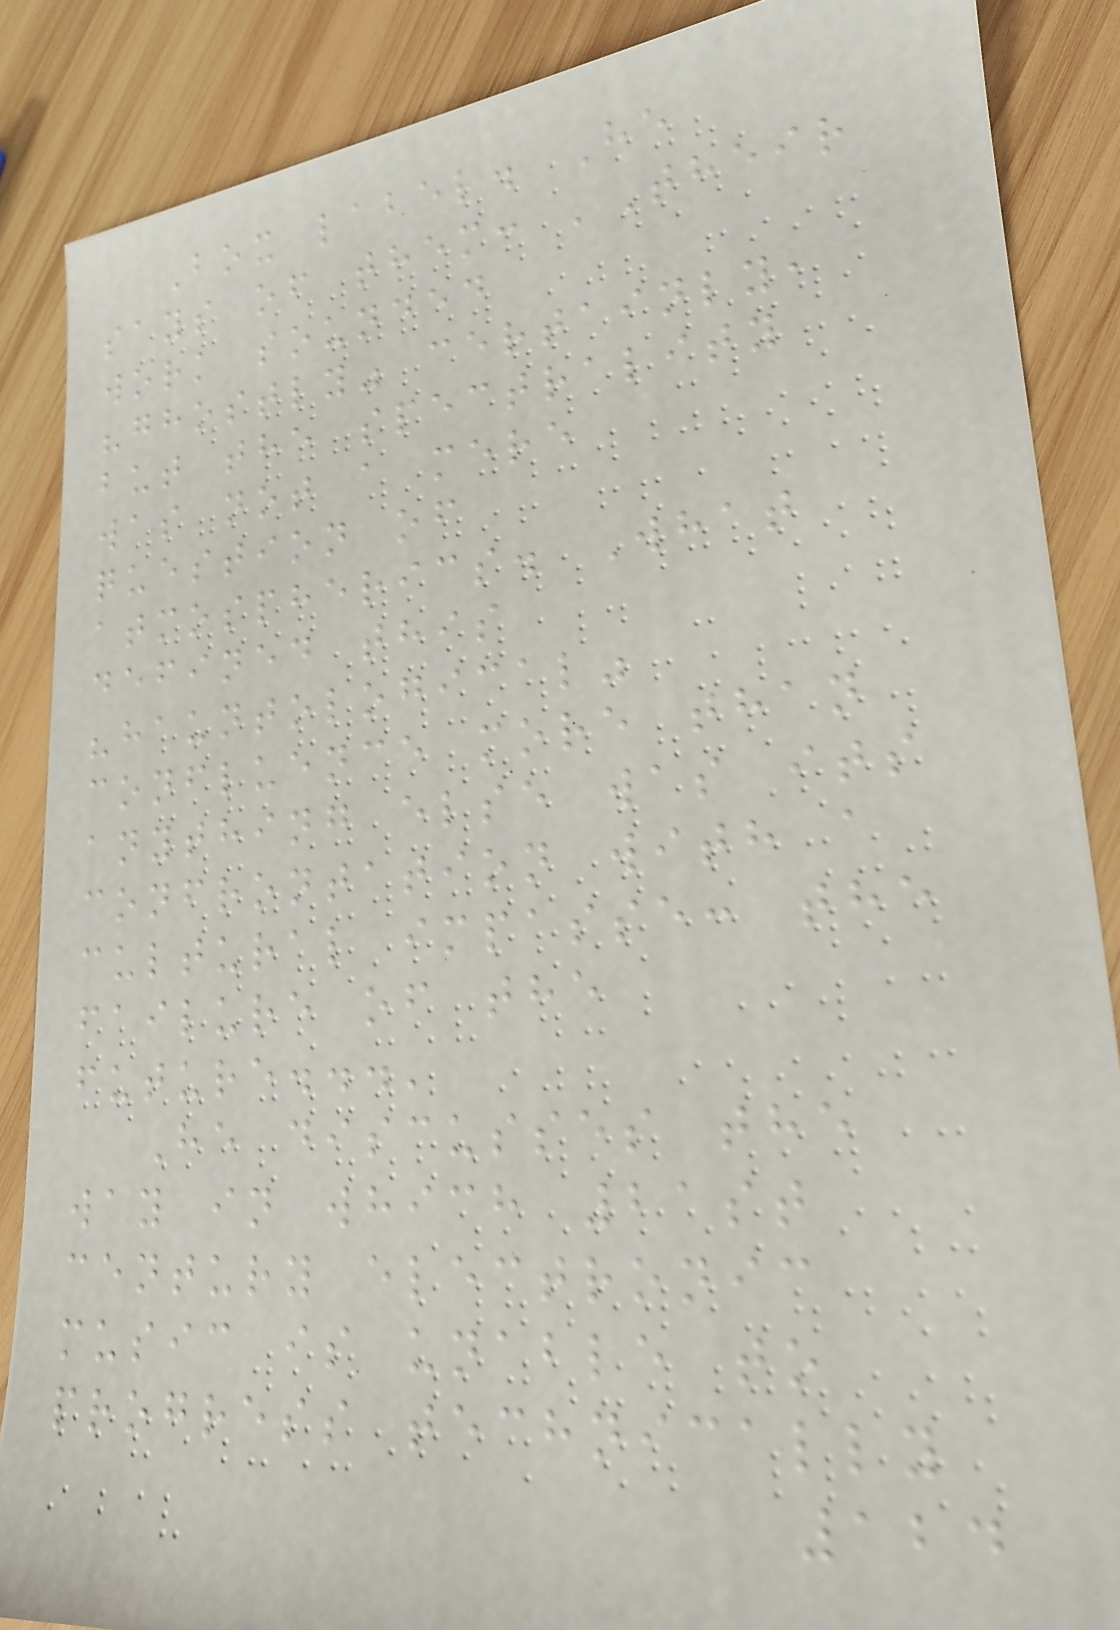Box label. He
says of them: 'Their
work sounded
"ghostly" certainly,
but the spectrality
was not a mere
question of
atmospherics. What
defined this
"hauntological"
confluence more than
anything else was its
confrontation with a
cultural impasse: the
failure of the
future...'
He discusses the
way in which 21st
century electronic
music is unable to
progress technically
124
